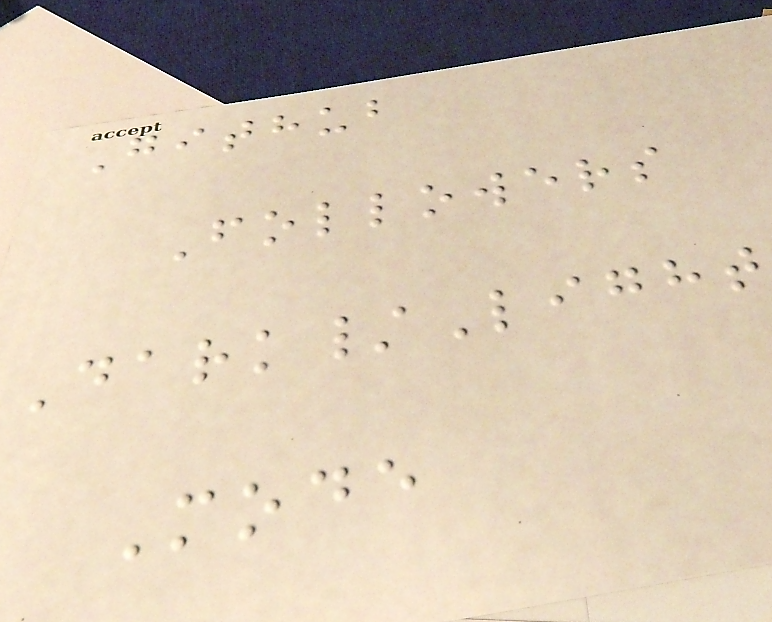Github
Followers
Dark/Light
Mode
